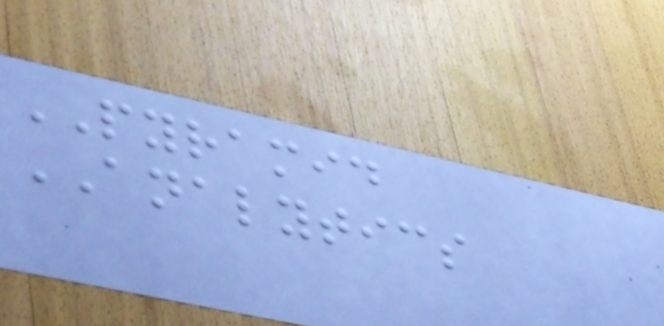PYRAMID
ANALYTICS
